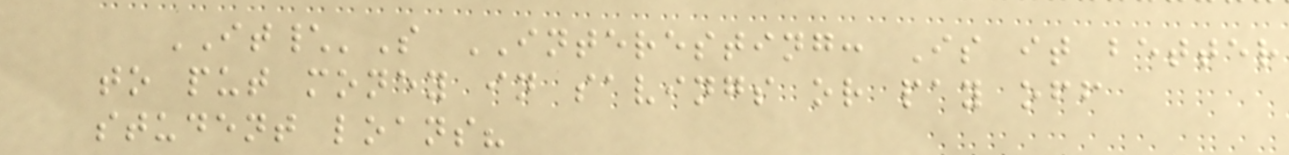IT\'S INTERESTING: Is it better
to put money in savings or pay off
student loans?
